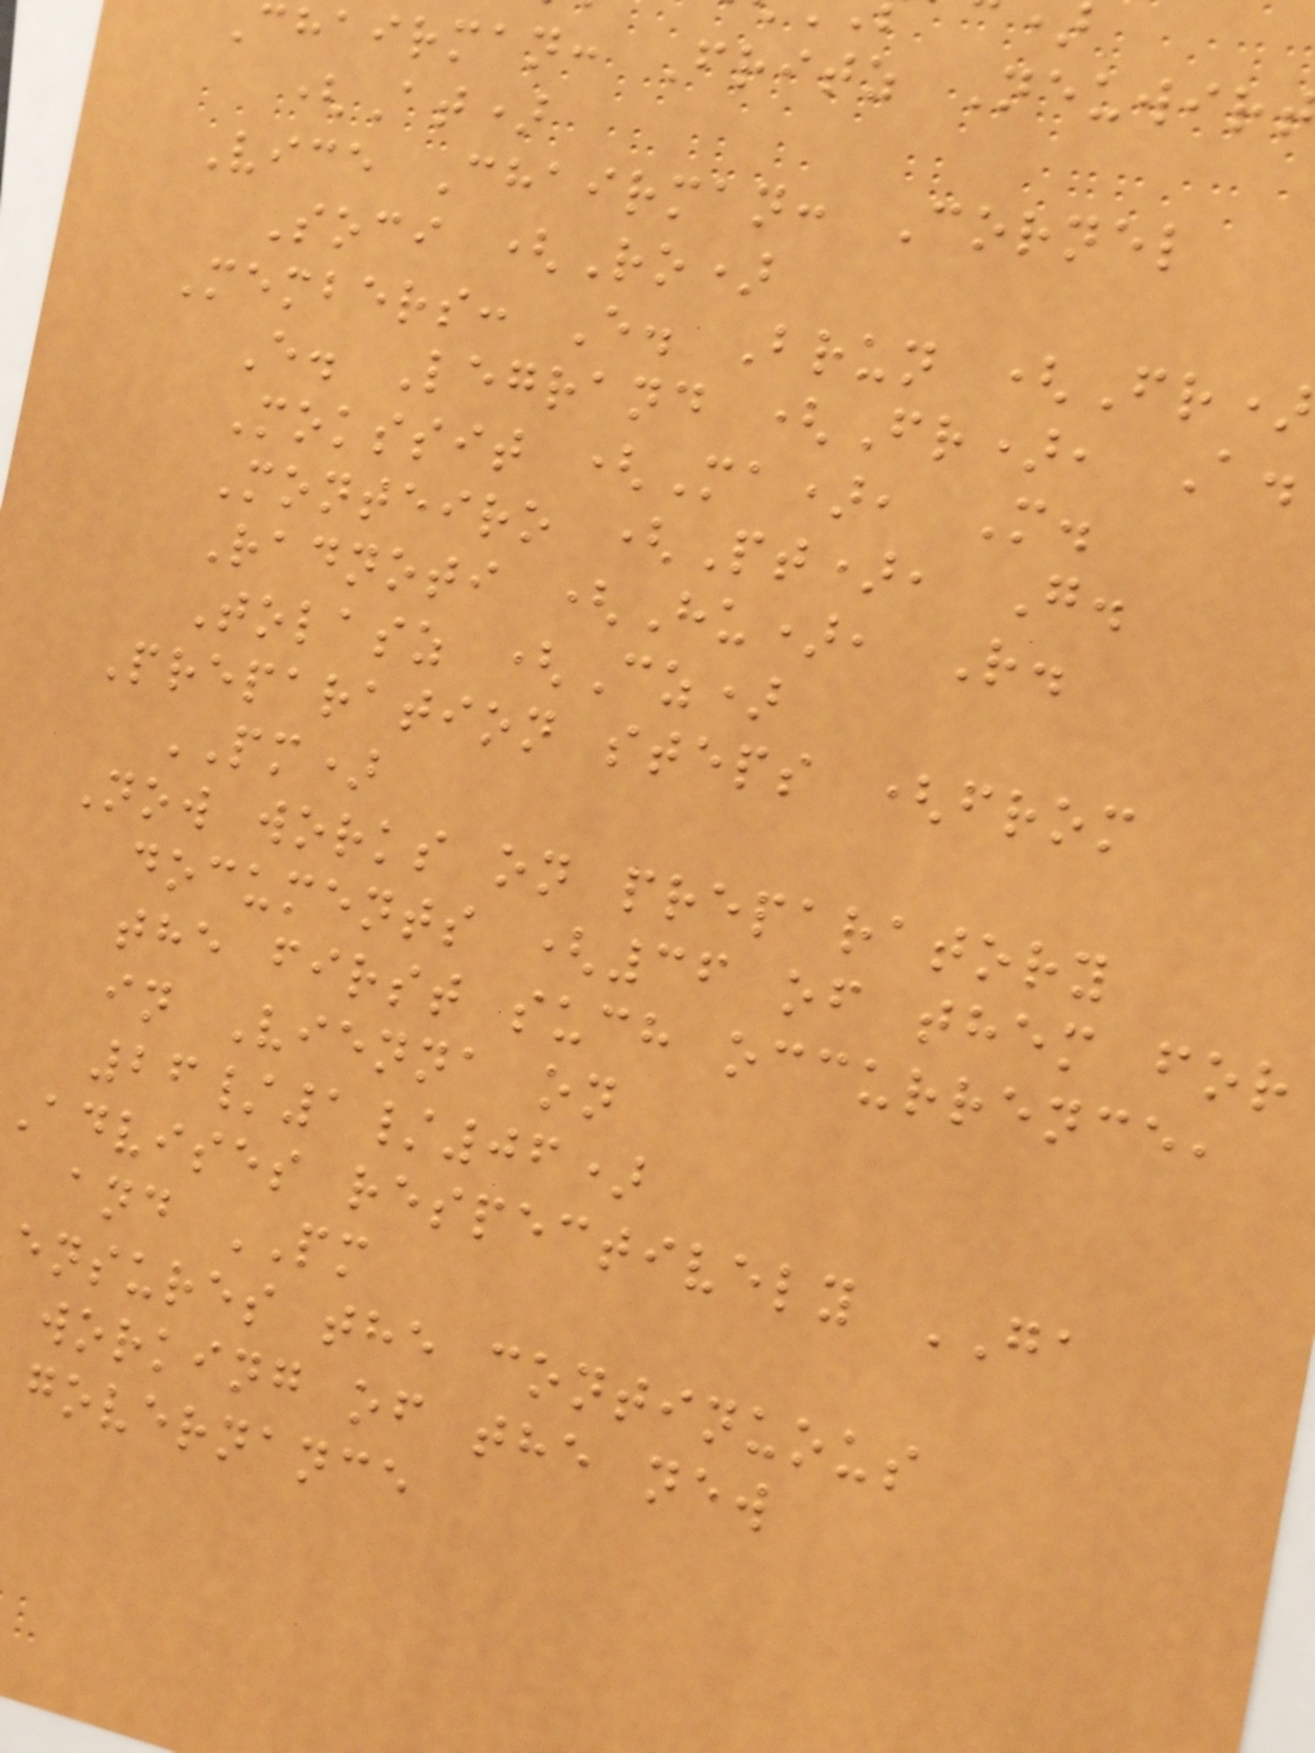chairman: Fritz Neuwir
(At)
Vice Chairman: Cornel
Soci (Ro)
Members: E. Brun (Fr)
E. Legrand (Fr), A.
Mokssit (Ma), M.
Monteiro (Pt), G.
Radnoti (Hu), R.
Tolasz (Cz)
Preparation steps (from
PM)
Now works on preparatory
documents (36 of them for
the first such occurrence,
in Vienna on
26/1/06)
Advises respectively GA
and PM
ensures the continuous
working of the new
governance
